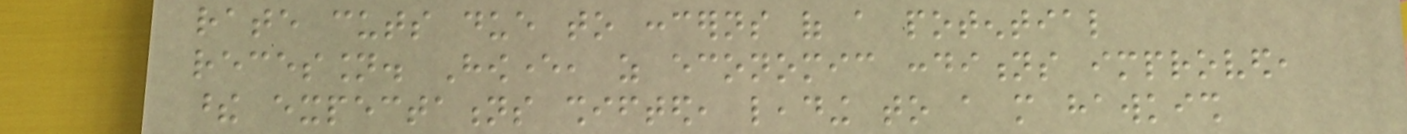rate cuts due to concerns of a potential
recession. However, as economic conditions improved,
these expectations shifted, leading to a more hawkish
